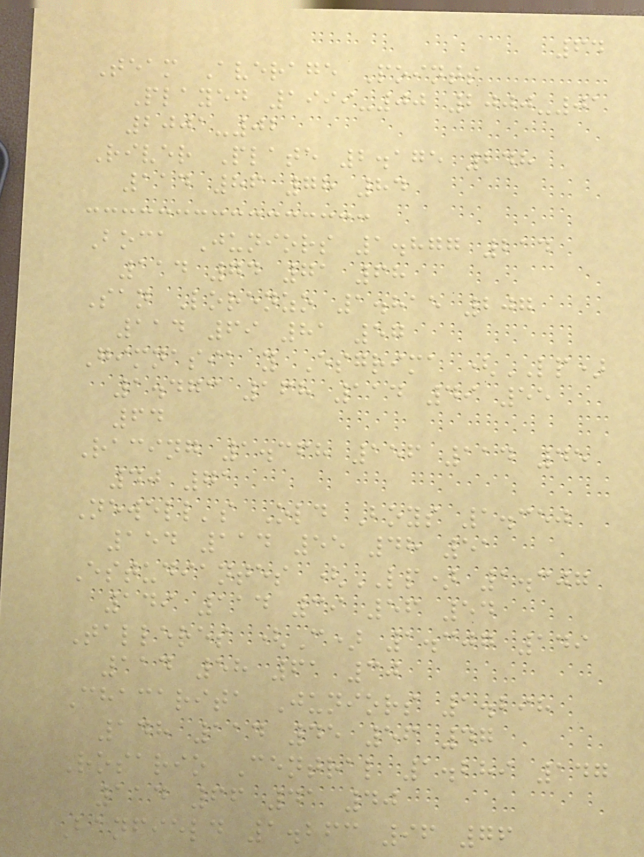64
Team Average Points
Played 1999-00 2000-01
2001-02
River Plate 2.175 248
114 86 78 84
Boca Juniors 1.877 214
114 74 71 68
San Lorenzo 1.815 207
114 69 81 57
Gimnasia y Esgrima (LP)
1.473 168 114 49 55
64
Racing 1.368 156 114 45
40 71
Newell's Old Boys 1.350
154 114 55 48 51
Estudiantes (LP) 1.307
149 114 39 56 54
Talleres (C) 1.307 149
114 58 61 30
Chacarita Juniors 1.298
148 114 45 56 47
Rosario Central 1.289 147
114 66 41 40
Banfield 1.263 96 76
